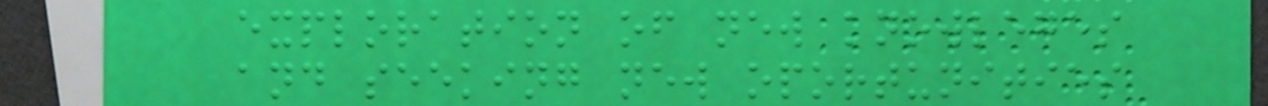exploration of new knowleges
and seeking new oportunities
